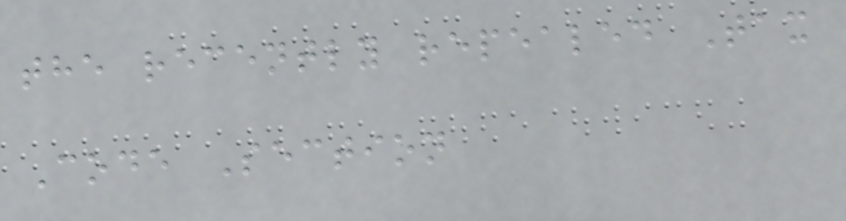the recently repealed Tax
Code Section
